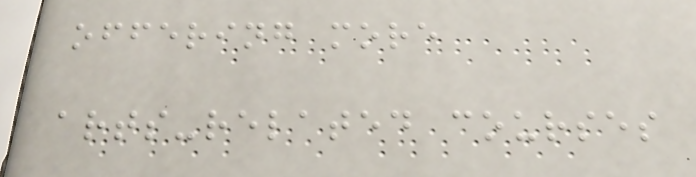offering more
arts-related courses
